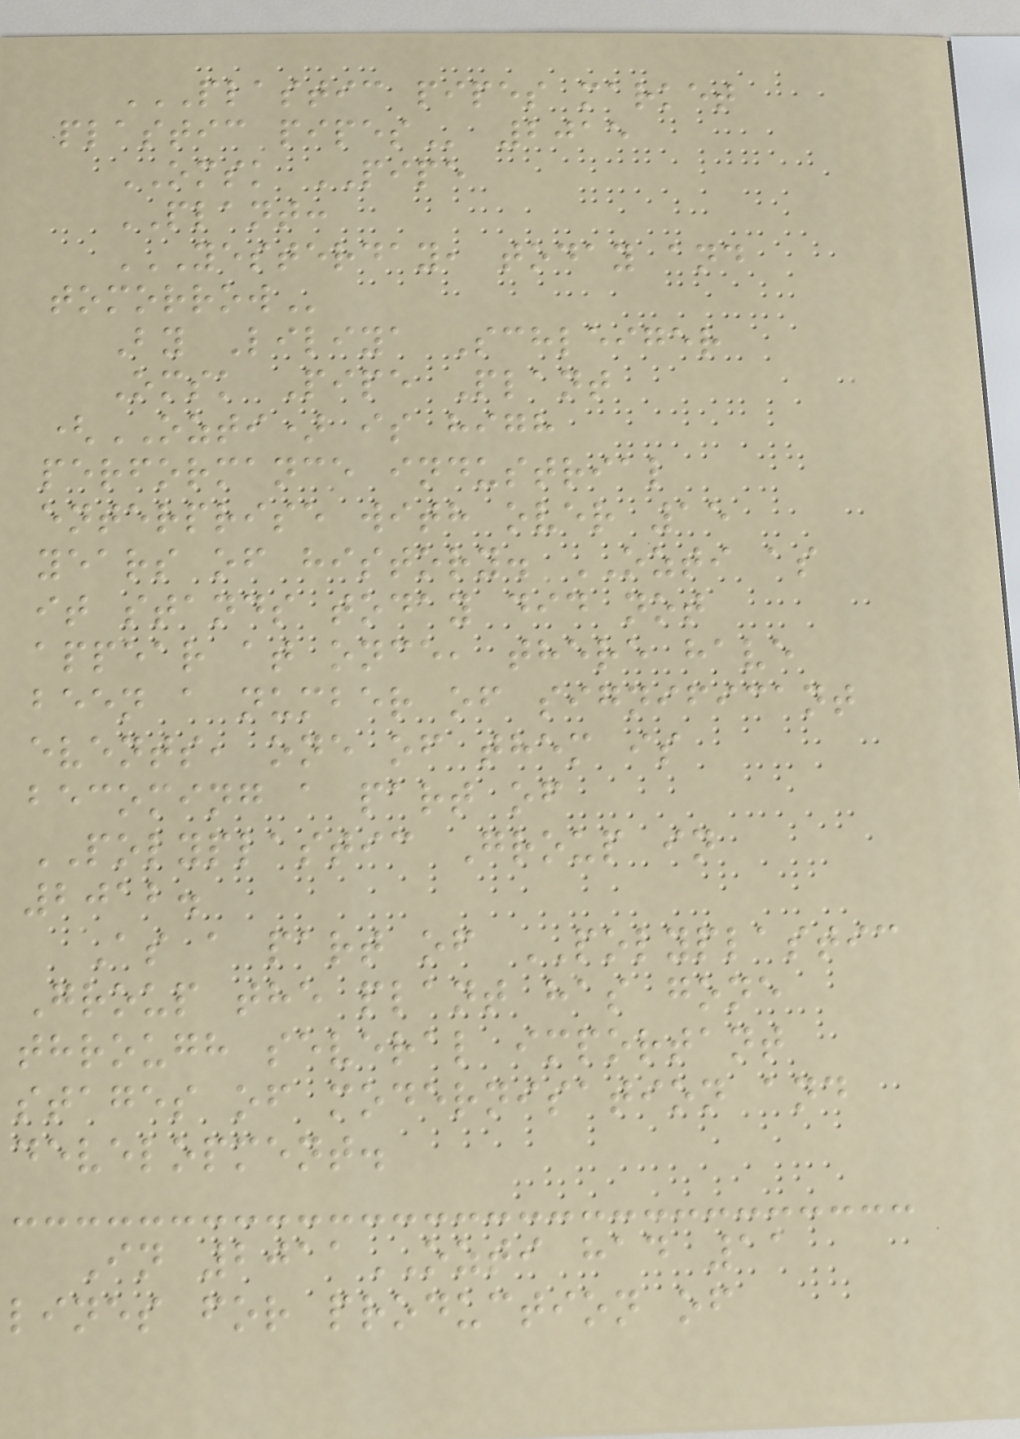PLASTIC PIPES MARKET
PLASTIC PIPES 2015
OMSK PIPE
PLANT:
YESTERDAY, TODAY AND
TOMORROW
By Liliya Schleiger
Omsk Pipe Plant
(OZTI) is high
performance industrial
enterprise with over 15
years of history. OZTI as
it stands today did not
appear at once, there have
been a number of significant
events, one of them is
becoming a part of
POLYPLASTIC Group in
2012.
As a part of POLYPLASTIC
Group the plant has gone
through several important
stages of modernisation and
development.
In 2011OZTI had 11
lines for production of
